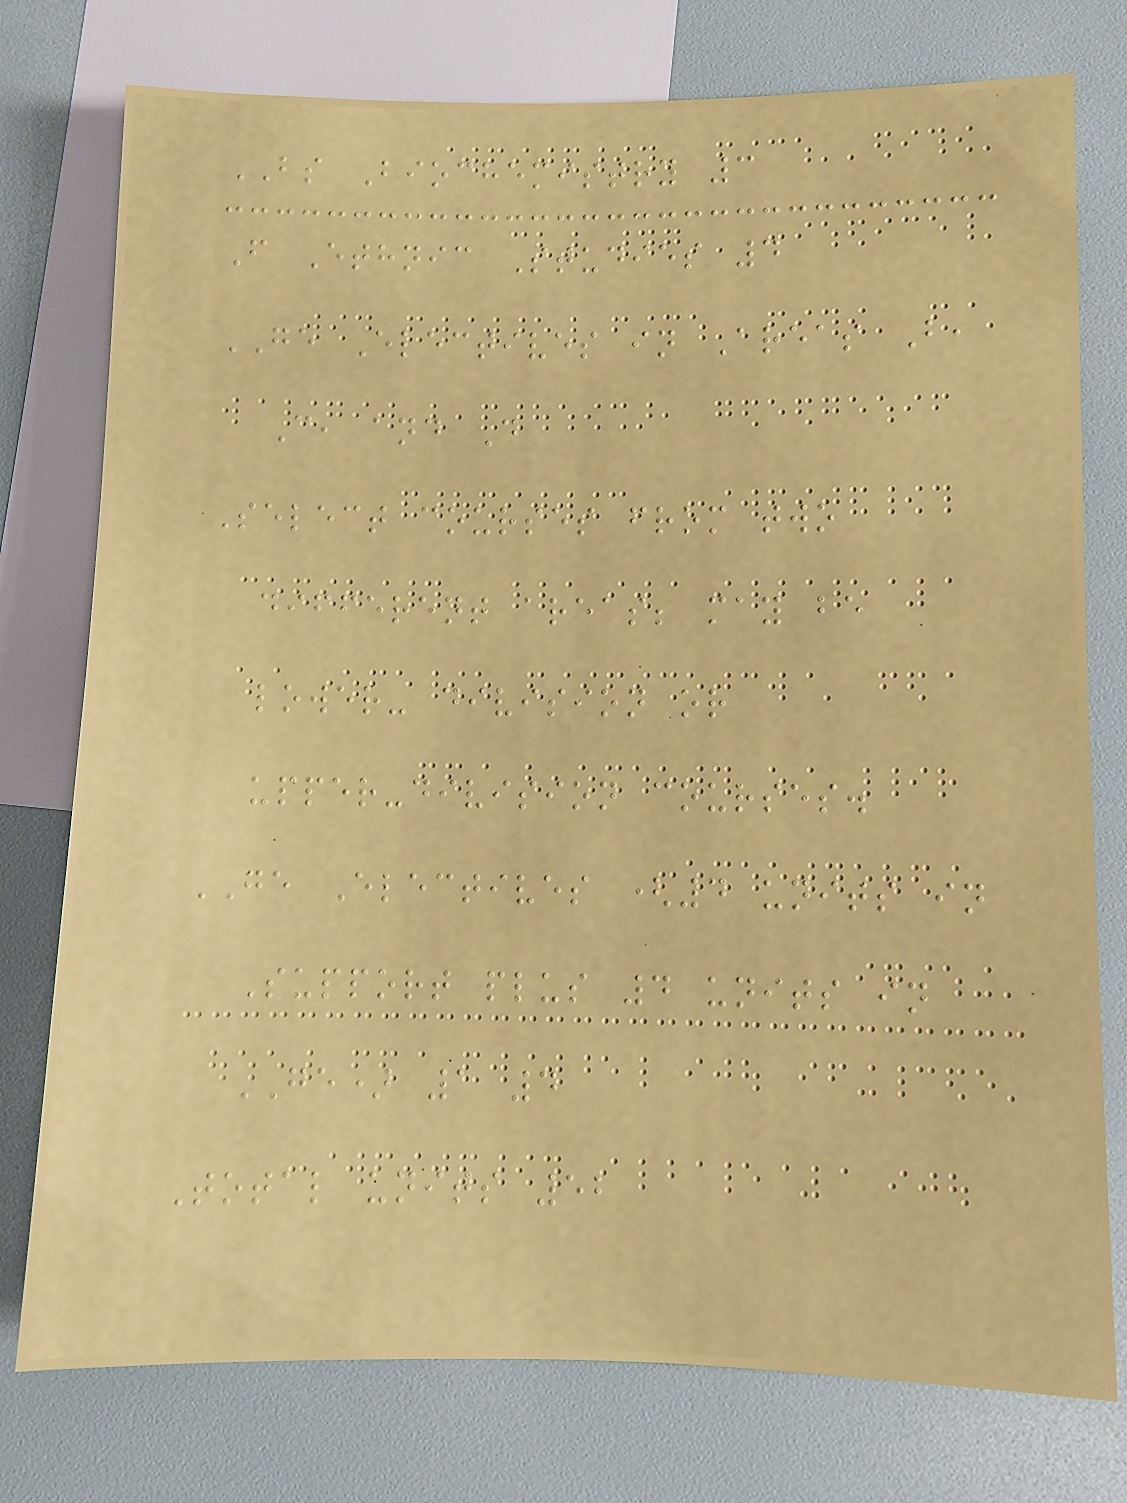BS Biochemistry 3
F Ethnic Studies 4
GE Electives in Areas B,
C, and D
Select courses from two
different areas; may be
lower- division or
upper-division courses.
GE Electives (4 units in
Support plus 4 units in
GE) 1 4
Total units 52
